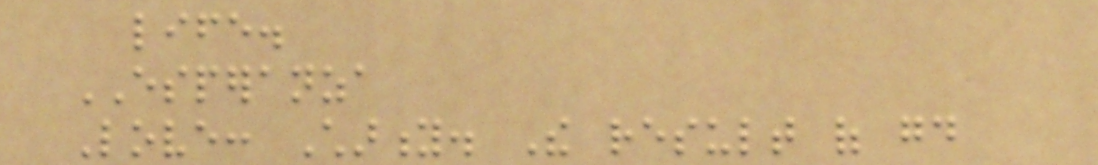life.
ESPERANZA
Love: Charity. The result of good
